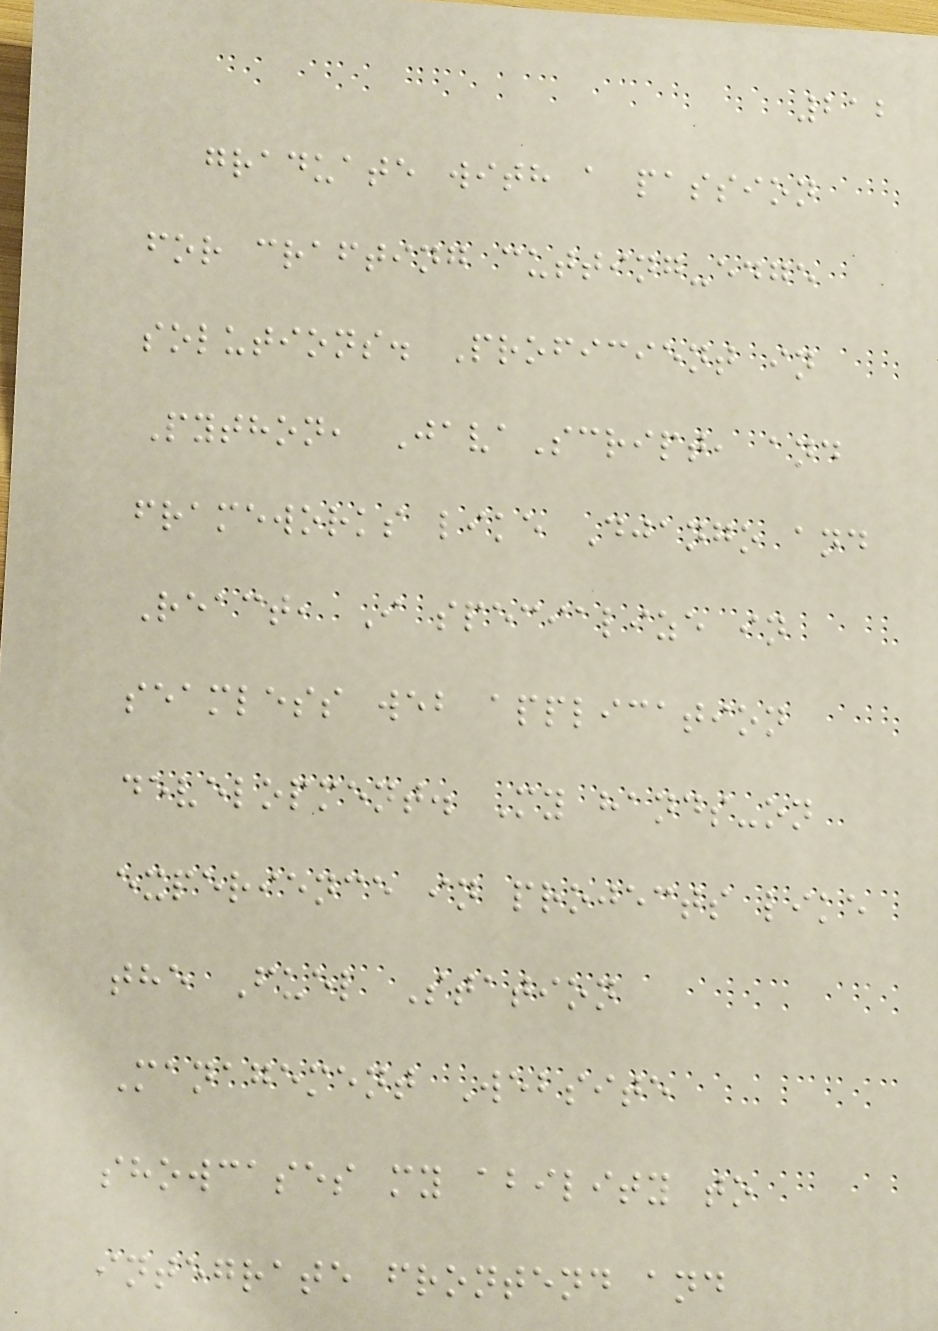212
graduate with a passion
for crafting cutting-edge
solutions. Proficient in
Python, JavaScript, and
frameworks like Django and
React, I specialize in
seamless web application
development. My hands-on
experience in projects like
the Fuel Station
Management Website
showcases my ability to
integrate frontend and
